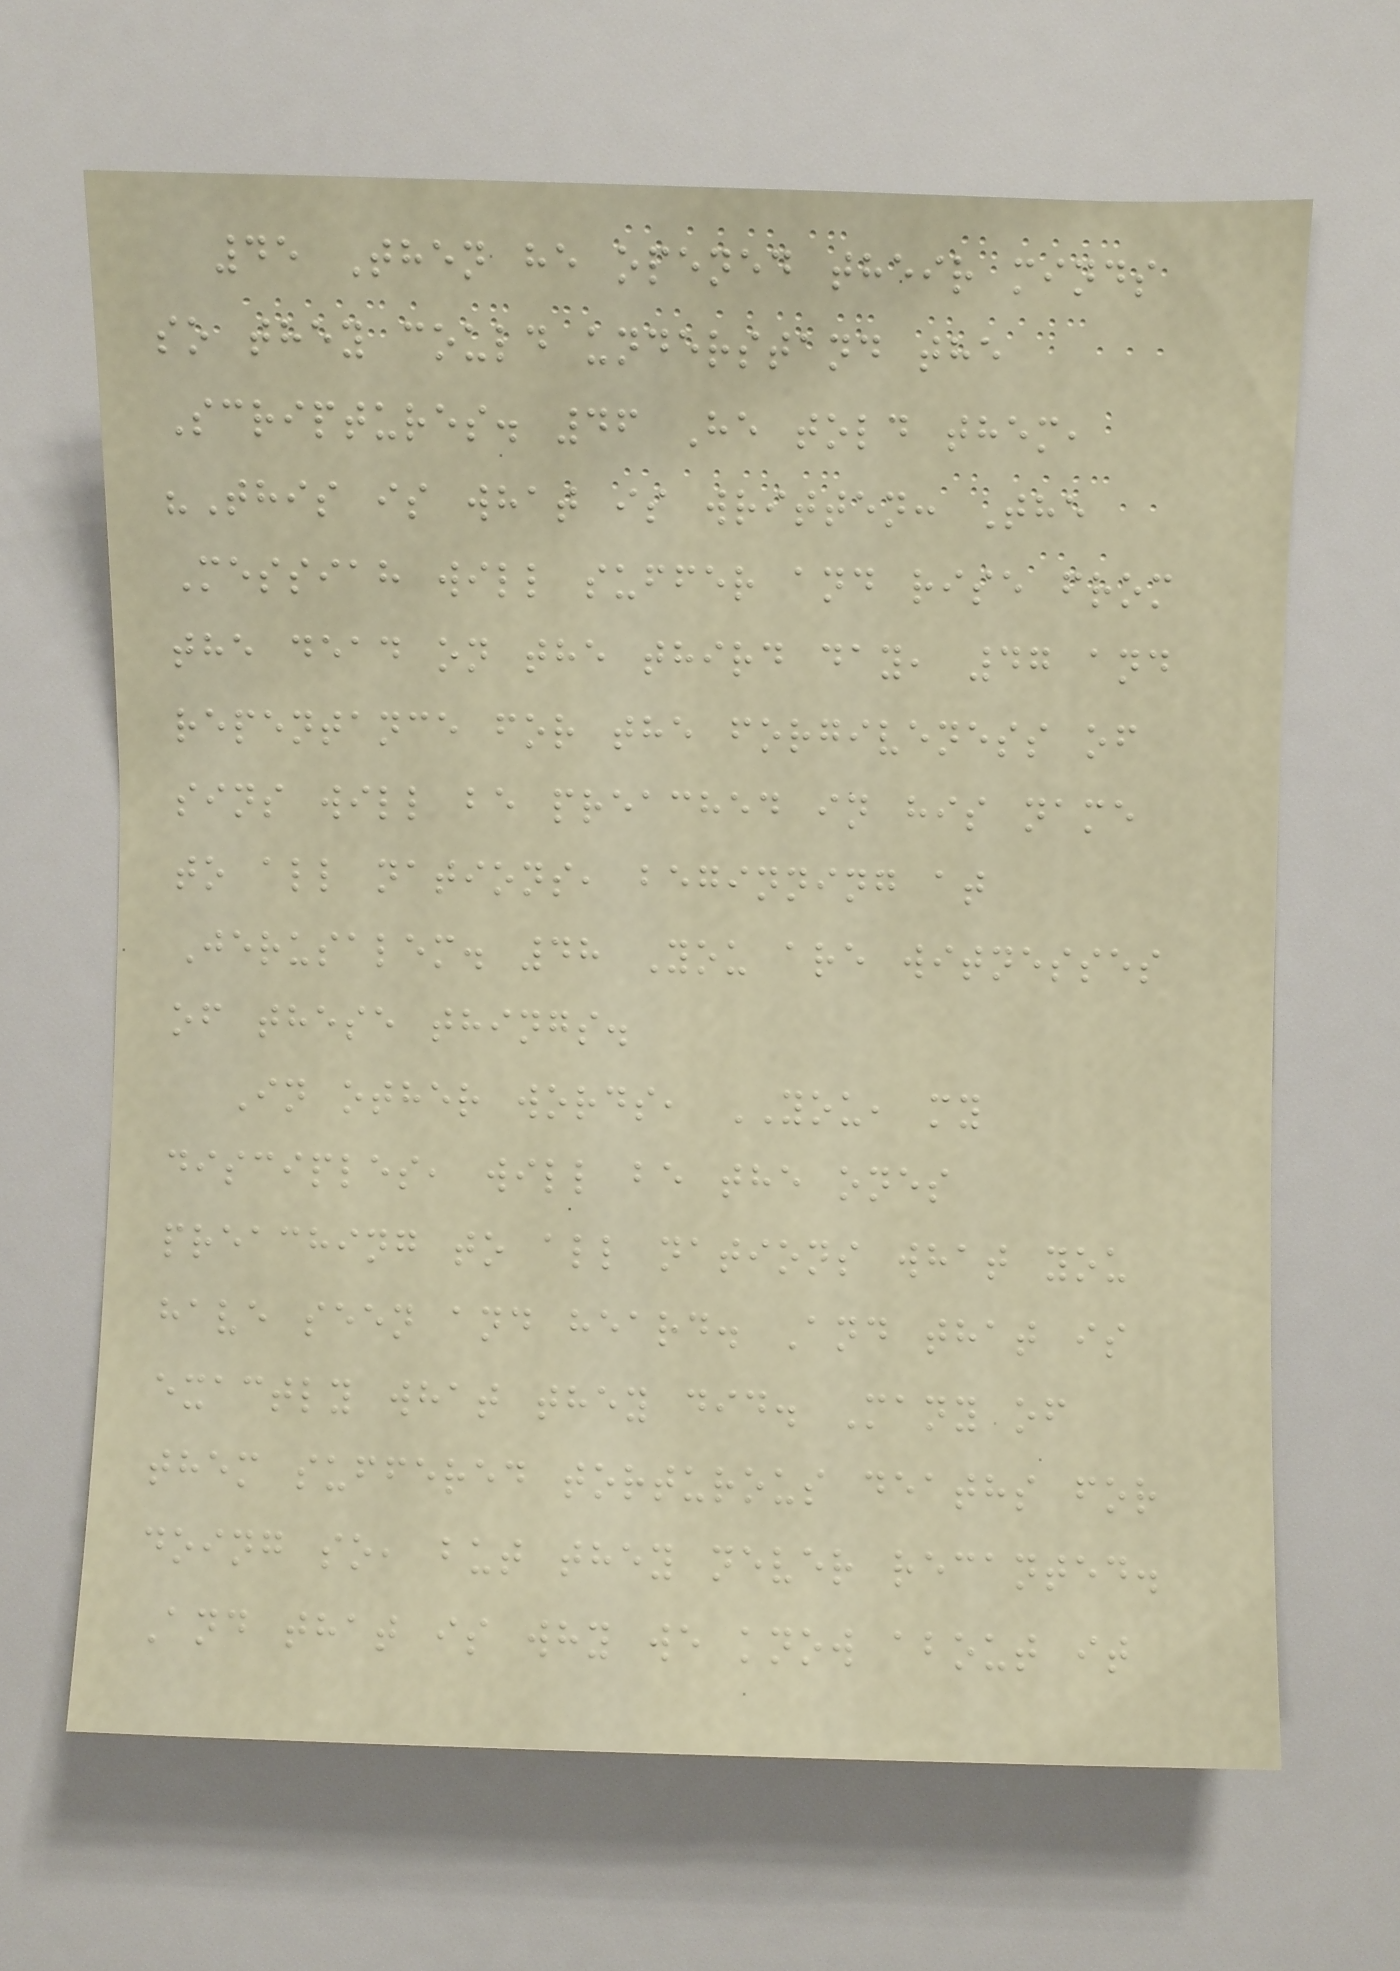45 Then he opened their minds
so they could understand the
Scriptures. 46 He told them,
"This is what is written: The
Messiah will suffer and rise from
the dead on the third day, 47 and
repentance for the forgiveness of
sins will be preached in his name
to all nations, beginning at
Jerusalem. 48 You are witnesses
of these things.
In other words, YOU, my
disciples, will be the ones
preaching to all nations what you
have seen and heard. And that is
exactly what they did. Many of
them suffered torturous deaths for
doing so, but they never recanted.
And that is why we know about it
